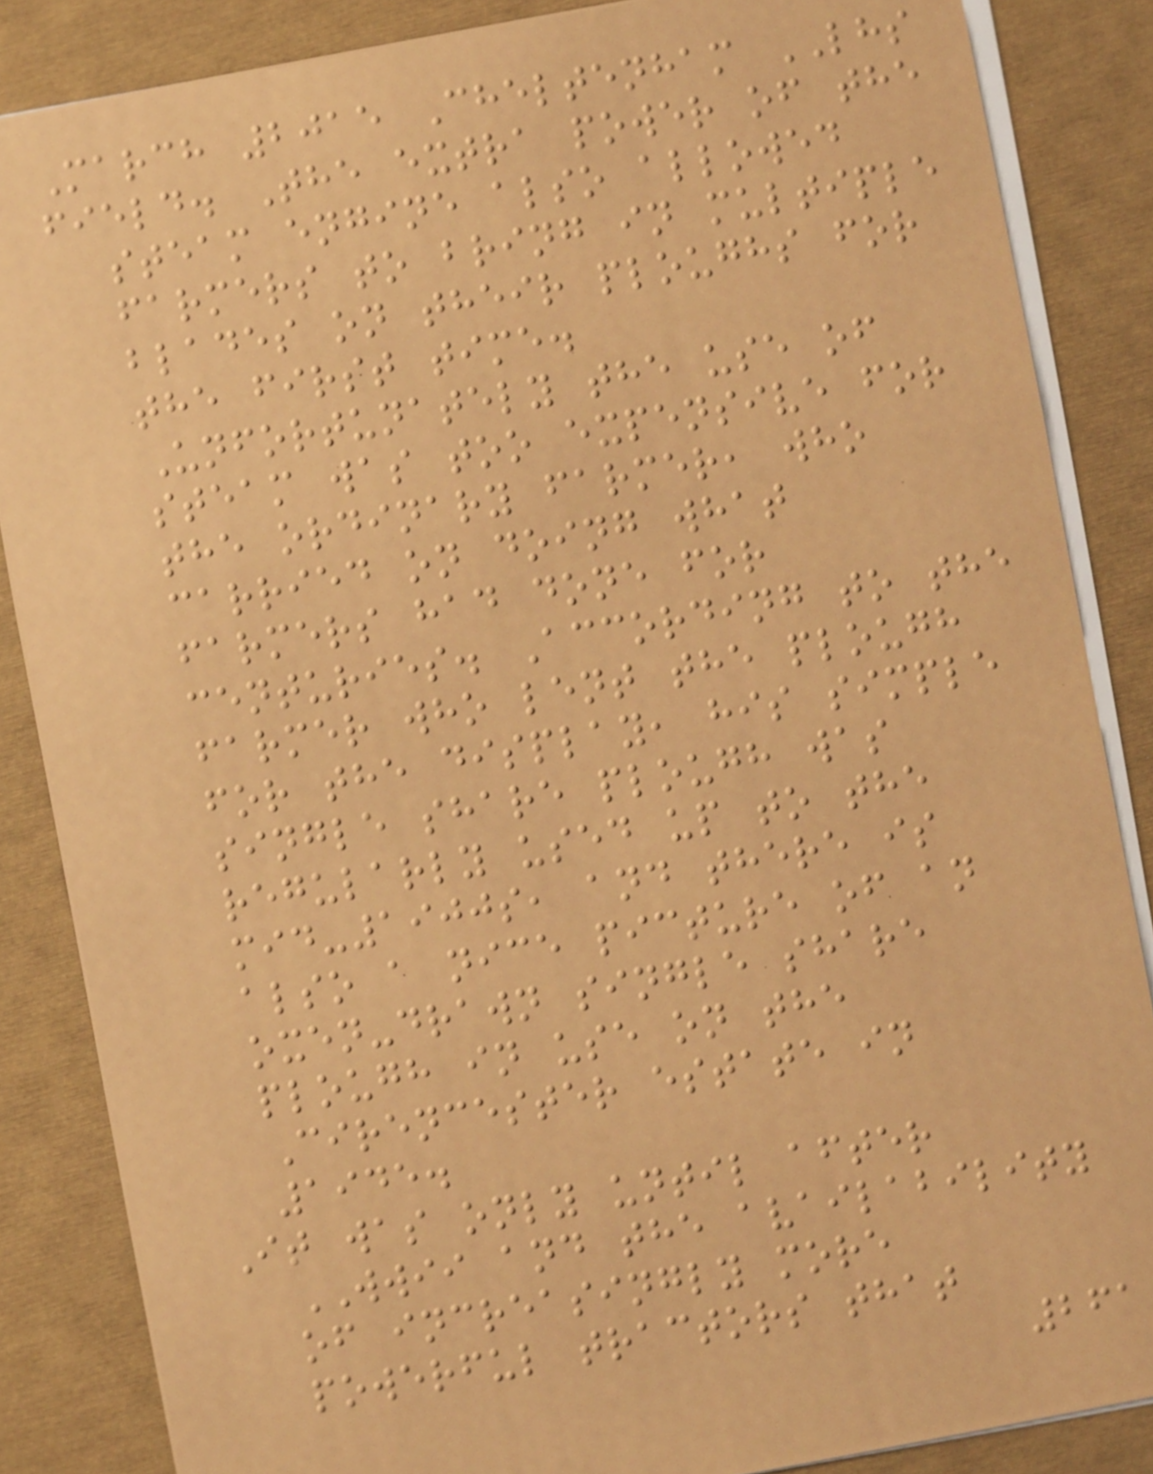March 2015 Cheltenham LHS
field. The extra power of the
steam engine also allowed
farmers to bring in multiple
blades on their ploughs for
the first time.
Unfortunately the use of
steam was too expensive for
the ordinary farmer, who
carried on doing what
farmers had done for
centuries. According to the
farmer who lent the plough
for the display, his simple
single share plough was
regularly used up to the
mid-1900s, and there is
also a nice picture of an
oxen-drawn single share
plough in use on the
Cirencester estate in
1945.
It was only until after
WWII and the availability
of increasingly more
powerful tractors that
261
